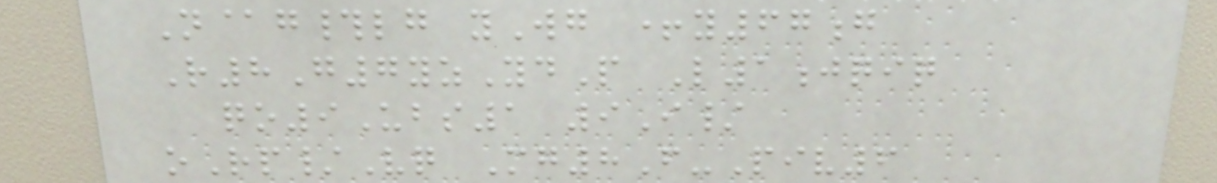N@g#lg yWg +y67g
R8G7yzYdP L1jqiq
qo9Ubs1 9I/
oRp/Vq Mg8F-Piv6
